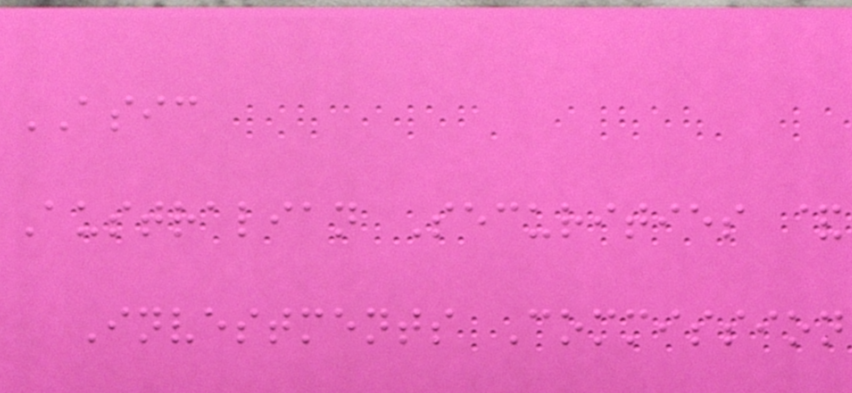ASIC
Australian Securities &
Investments Commission
